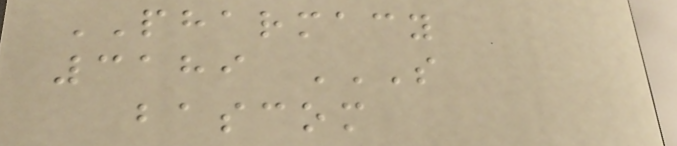PHARMACY
3189 S
BASCOM
